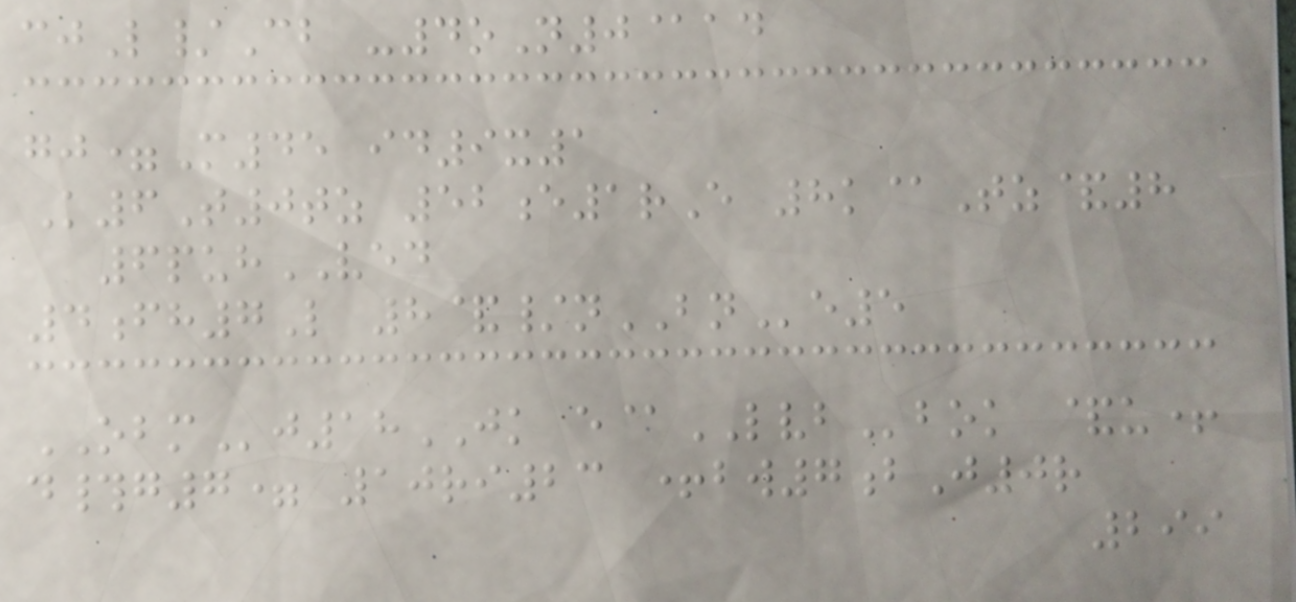cjL/Cb -4oN0@ad
gj=M45 id9x1
K6T0tz 52e1rE 8k@Tz&8
6puhVED
4fh7L 8&/nBNe5
OBMj18JK e@LVBbok &u+
d#g7= 10ri23 +bw7bJ0r
299
